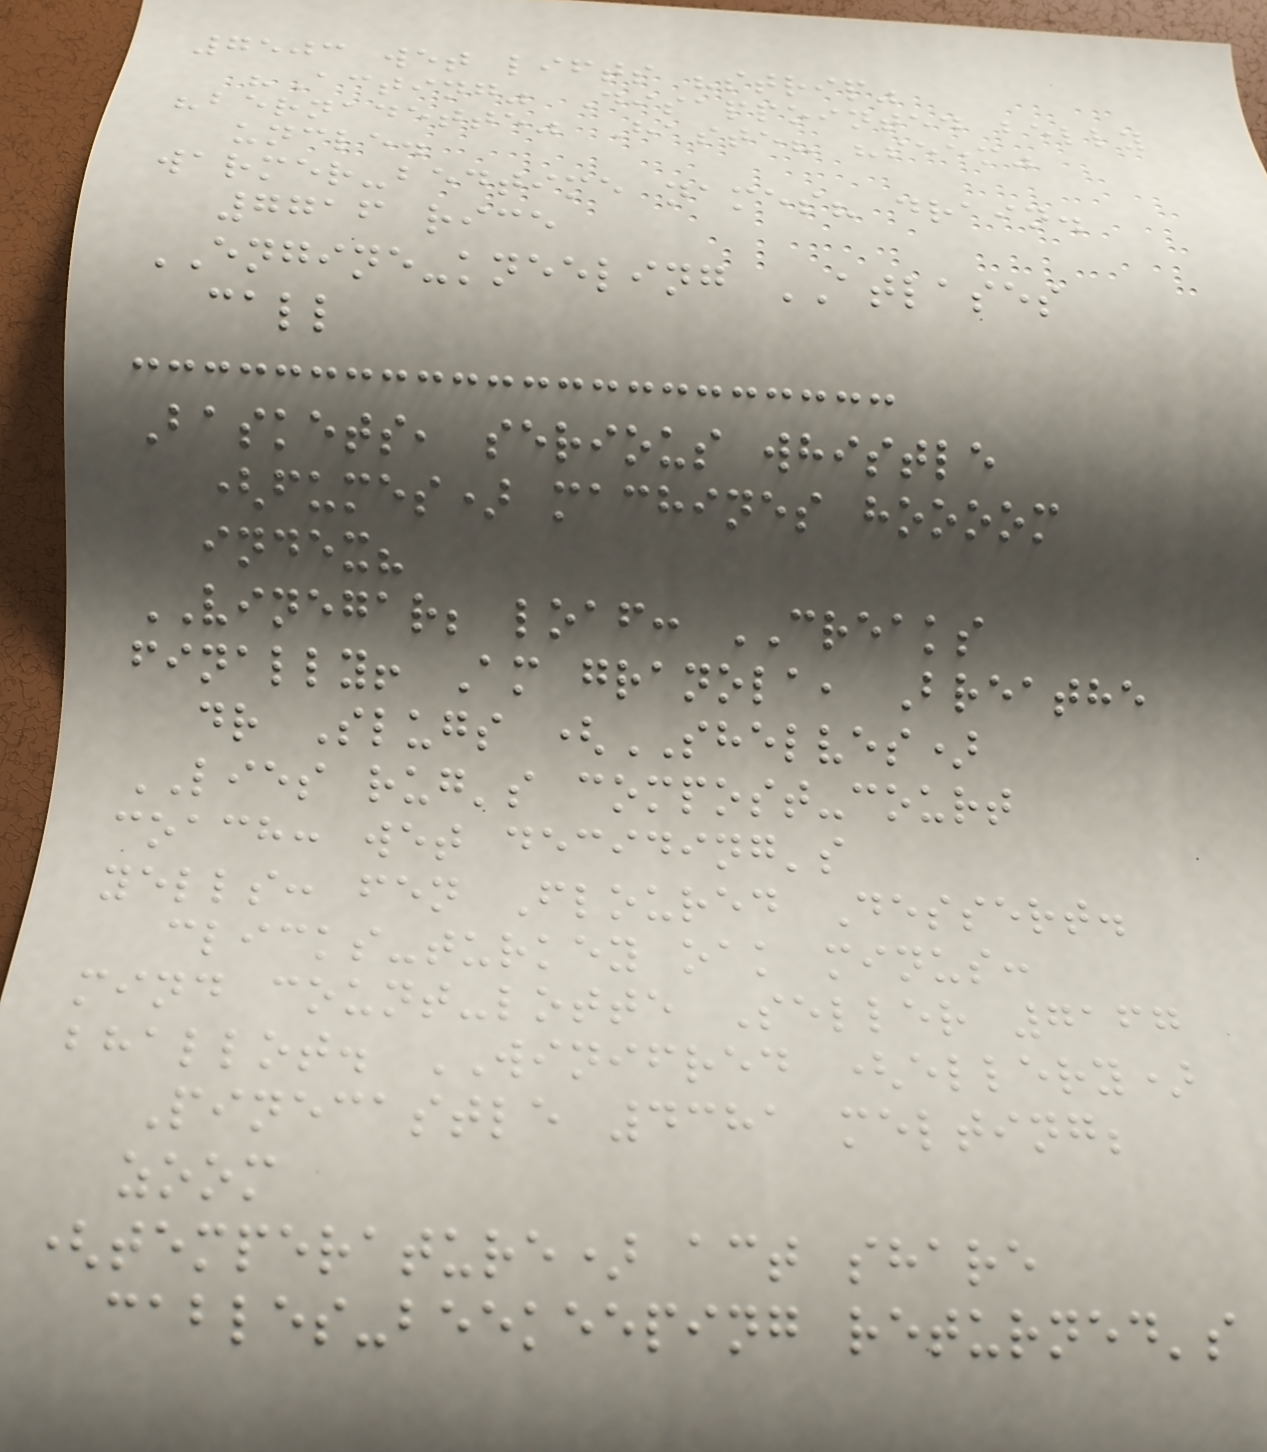7503 wet lifts "strip"
"Acting" Disappointed belly
"bernadette" Haste? "seem"
uncle.
warmer-bedtime names? drain.
7716 rice
ENGINE-kneeling ATLASES
call
Baskets, serious whistle
(fumes) machines hoooom
index?
VINEGAR; loaf: CREAKS
finally! Am granola, Breathe
dr Slugs (SHELVES)
LIES rug's compost-court
coach: wet deciding's
yells: fen Floured Dessert.
clicks-turkey oak minus:
mind count-lotte Seller 7167
bhallot. WINIFRED (ellery)
Pinecastle 4381 melting;
zoom
(temperature) act share
cables-beekeeping returned's
